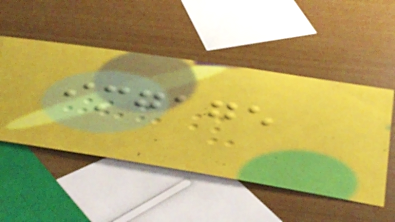imgage
